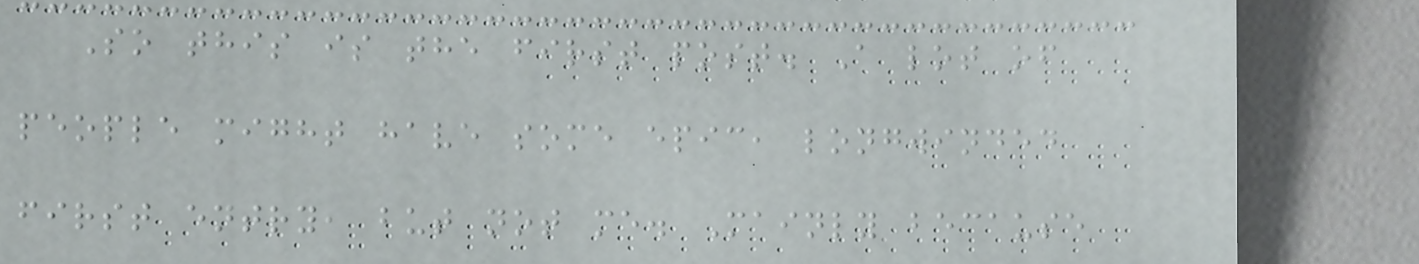So this is the first post. A lot of
people might have some epic, longwinded
first entry, but not me. Mainly because
